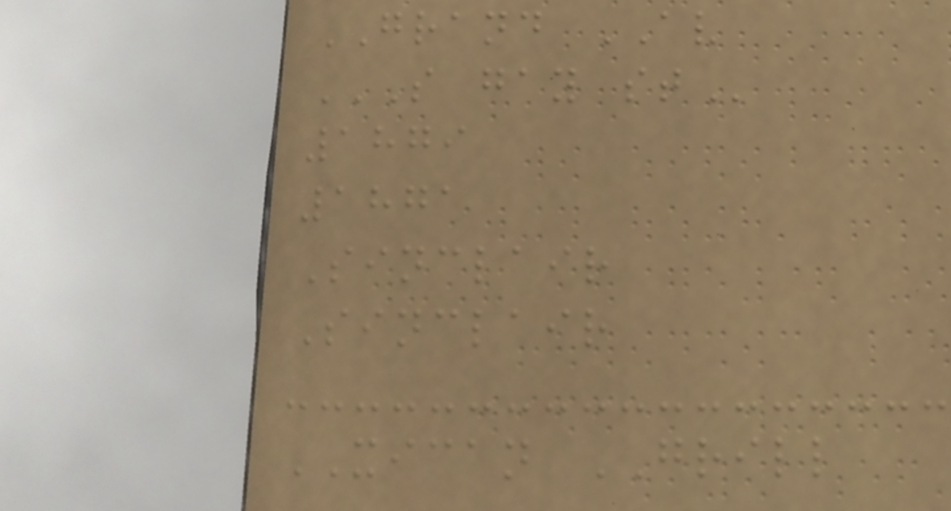GRAND AV
S GAY ST
1879
1871
Sinclair
Sinclair
XICAN GRILL
